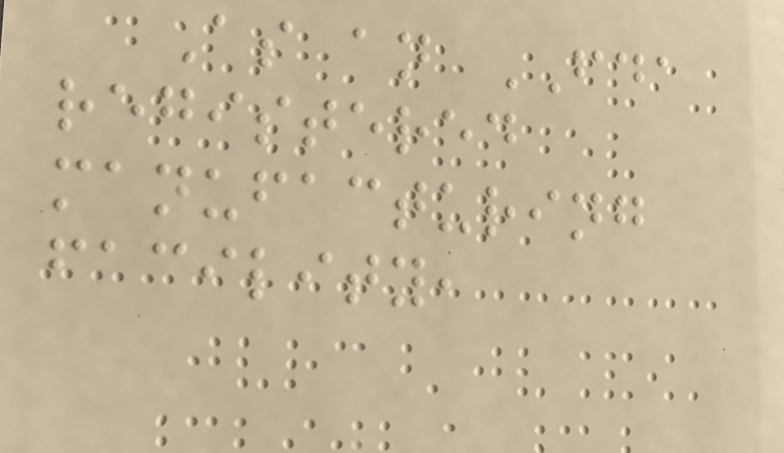As an FDA
registered
manufacturing
facility,
